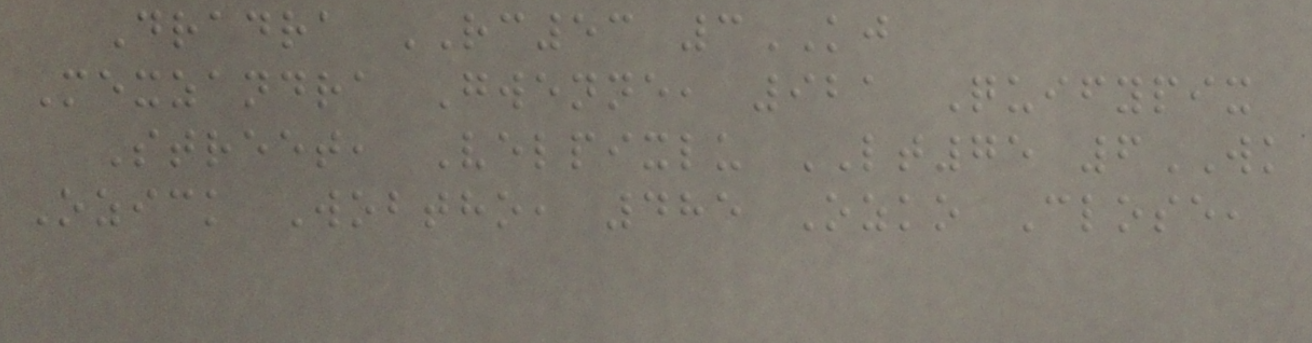Dradra RC53 3KJ
Mexzandra Gwenne, 921 Quifypix
Street, Velpixlu LT75 6WK
Ozick Wobtho, 485 Ozko Close,
